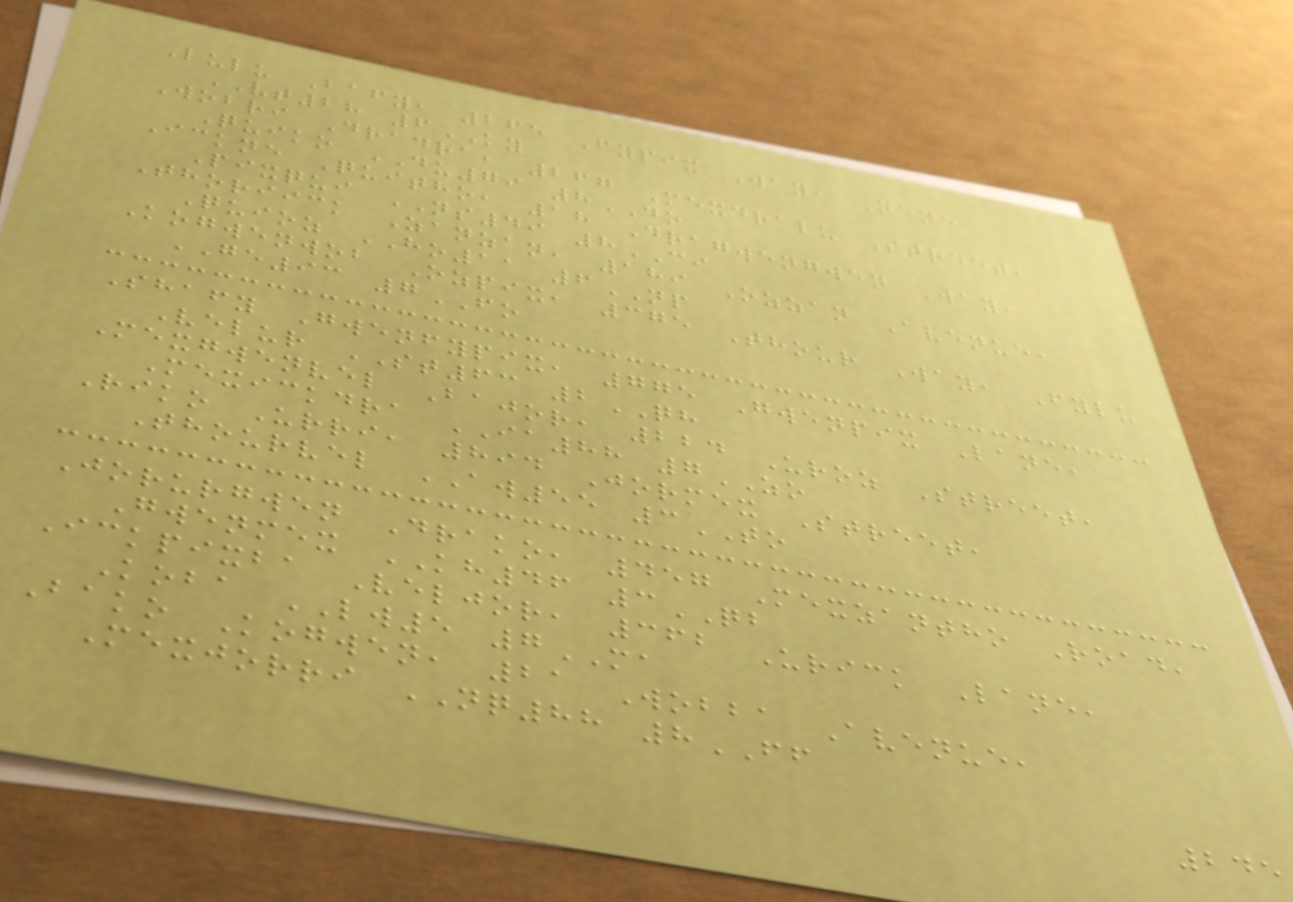Lulu Bafy, 265 Fypix Way, Nene
VT28 6KY
Wobri Dradra, 267 Mexdralu Street,
Quiko DU79 8DO
Ickne Quitho, 18 Dragwengwen Way,
Pixqui NS49 8CI
Thoriick Zanzan, 189 Ozzan Avenue,
Quioz HO11 6NP
Kogwenwob Ozpix, 375 Thour Way, Fylu
GE93 7FO
Shafy Gwenfypix, 775 Gwenpix Lane,
Velur ST63 2QH
Mexgwenvel Bajor, 224 Uroz Street,
Mexickdra IA88 7ZO
Riko Urri, 894 Jormex Street,
Thourvel AW55 3TO
Jorurgwen Drako, 457 Mexzantho Road,
Gwenmex KH46 3QB
Ickpixba Veljor, 362 Urick Lane,
Koba LW5 7MA
Bako Kogwen, 21 Wobba Avenue,
Mexjorri NQ88 8FF
245
